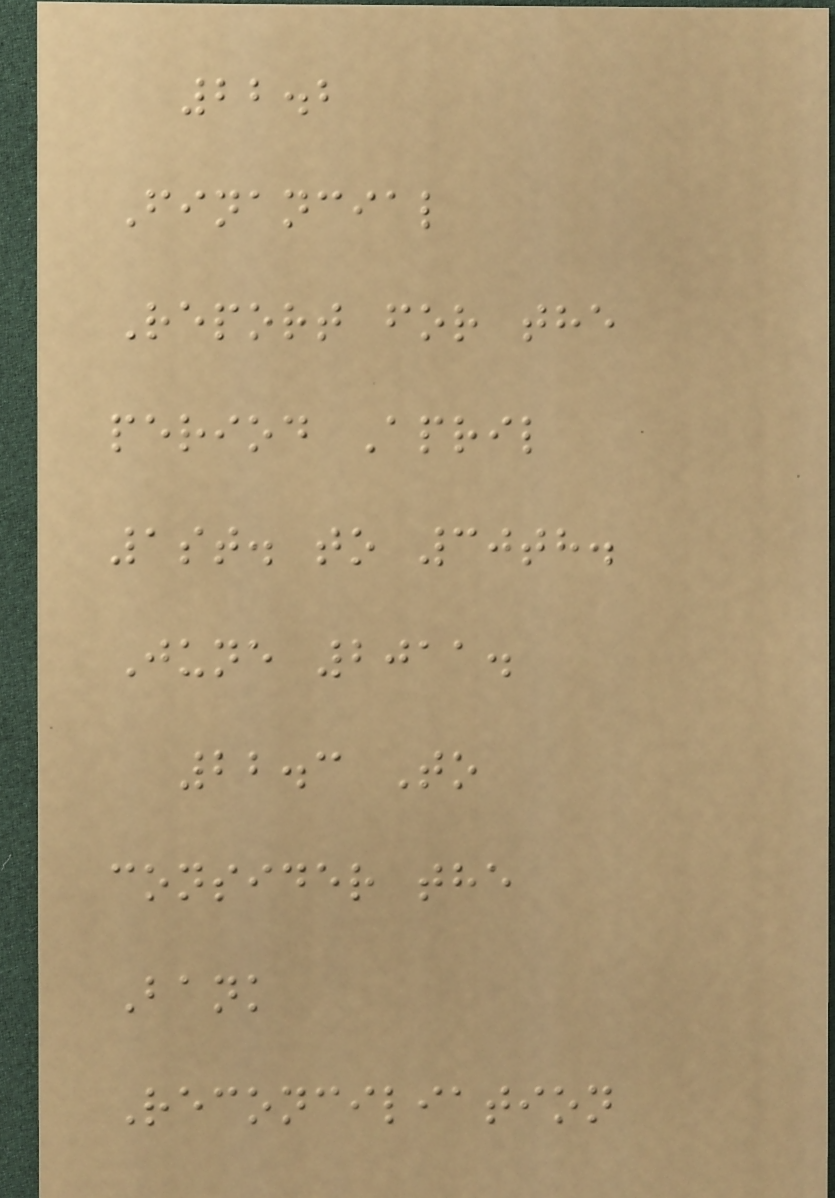22.2
Financial
Report for the
period April
1st. to 30th.
June 2011.
22.3 To
consider the
Bank
Reconciliation
